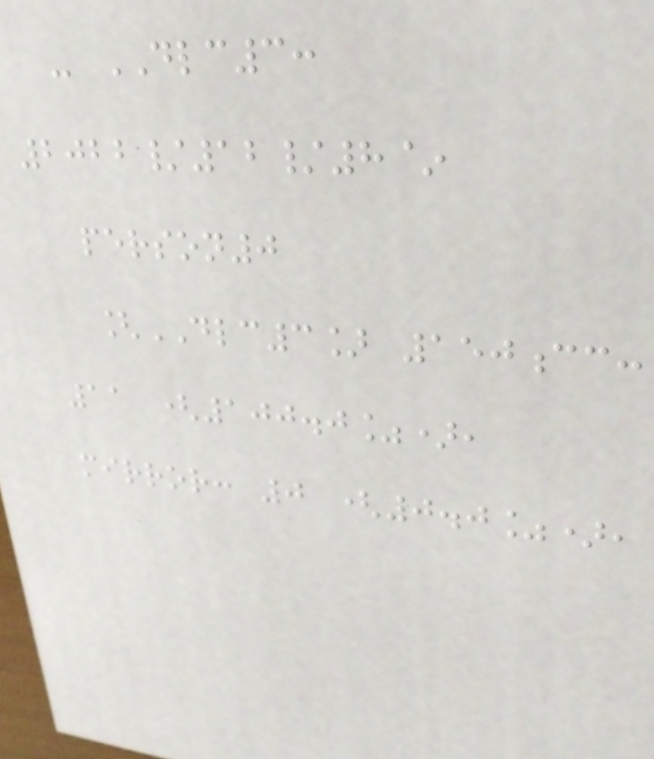- DLC3:
2022/12/8~
person0
[DLC3] 150cc:
11 (100.0%),
mirror: 0 (0.0%),
